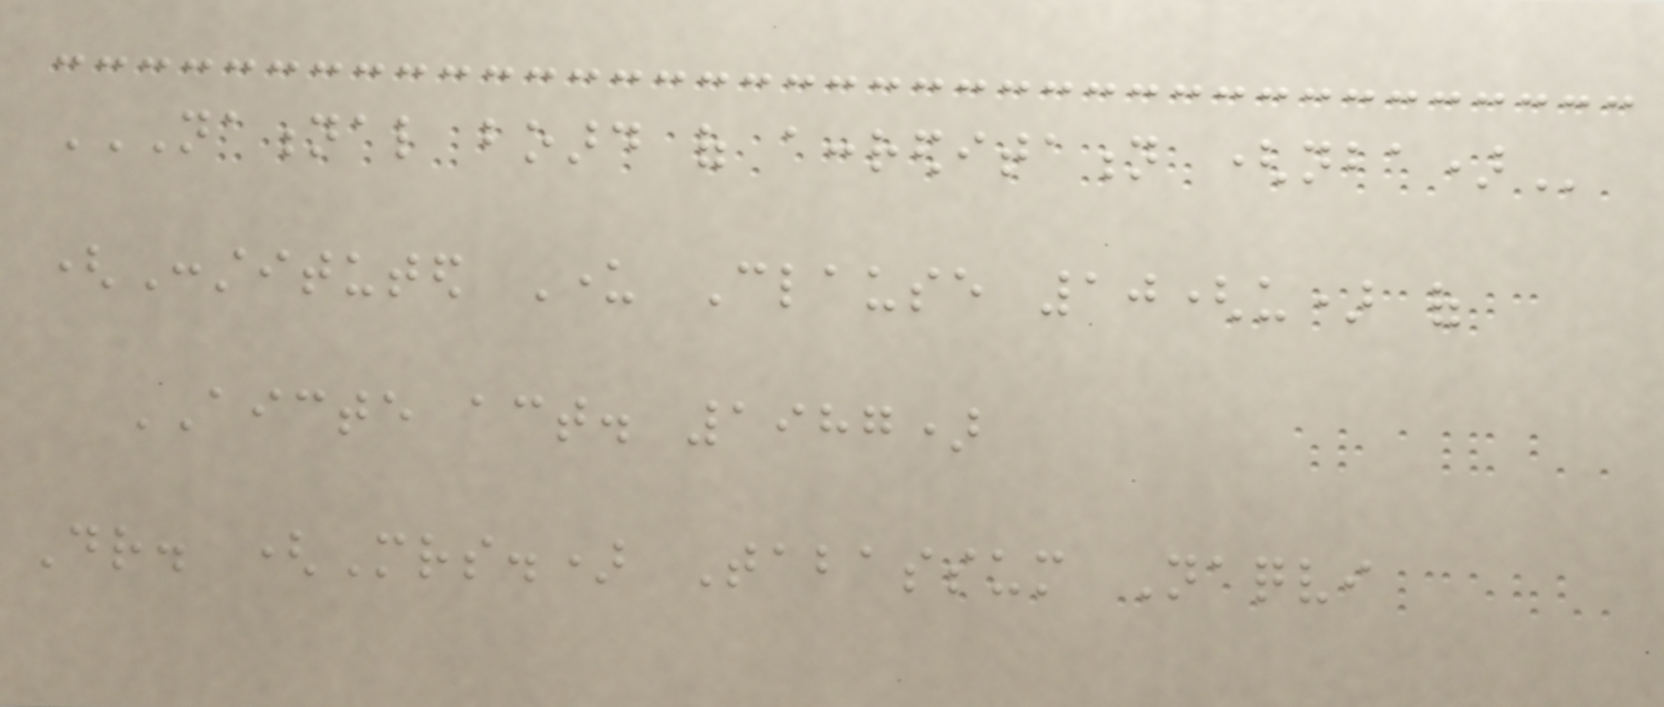NATIONAL BOARD OF ACCREDITATION (NBA)
(Constituted Under Clause 10(u) of
AICTE act. 1987)
Dr. (Mrs.) Tabassum Naqvi
